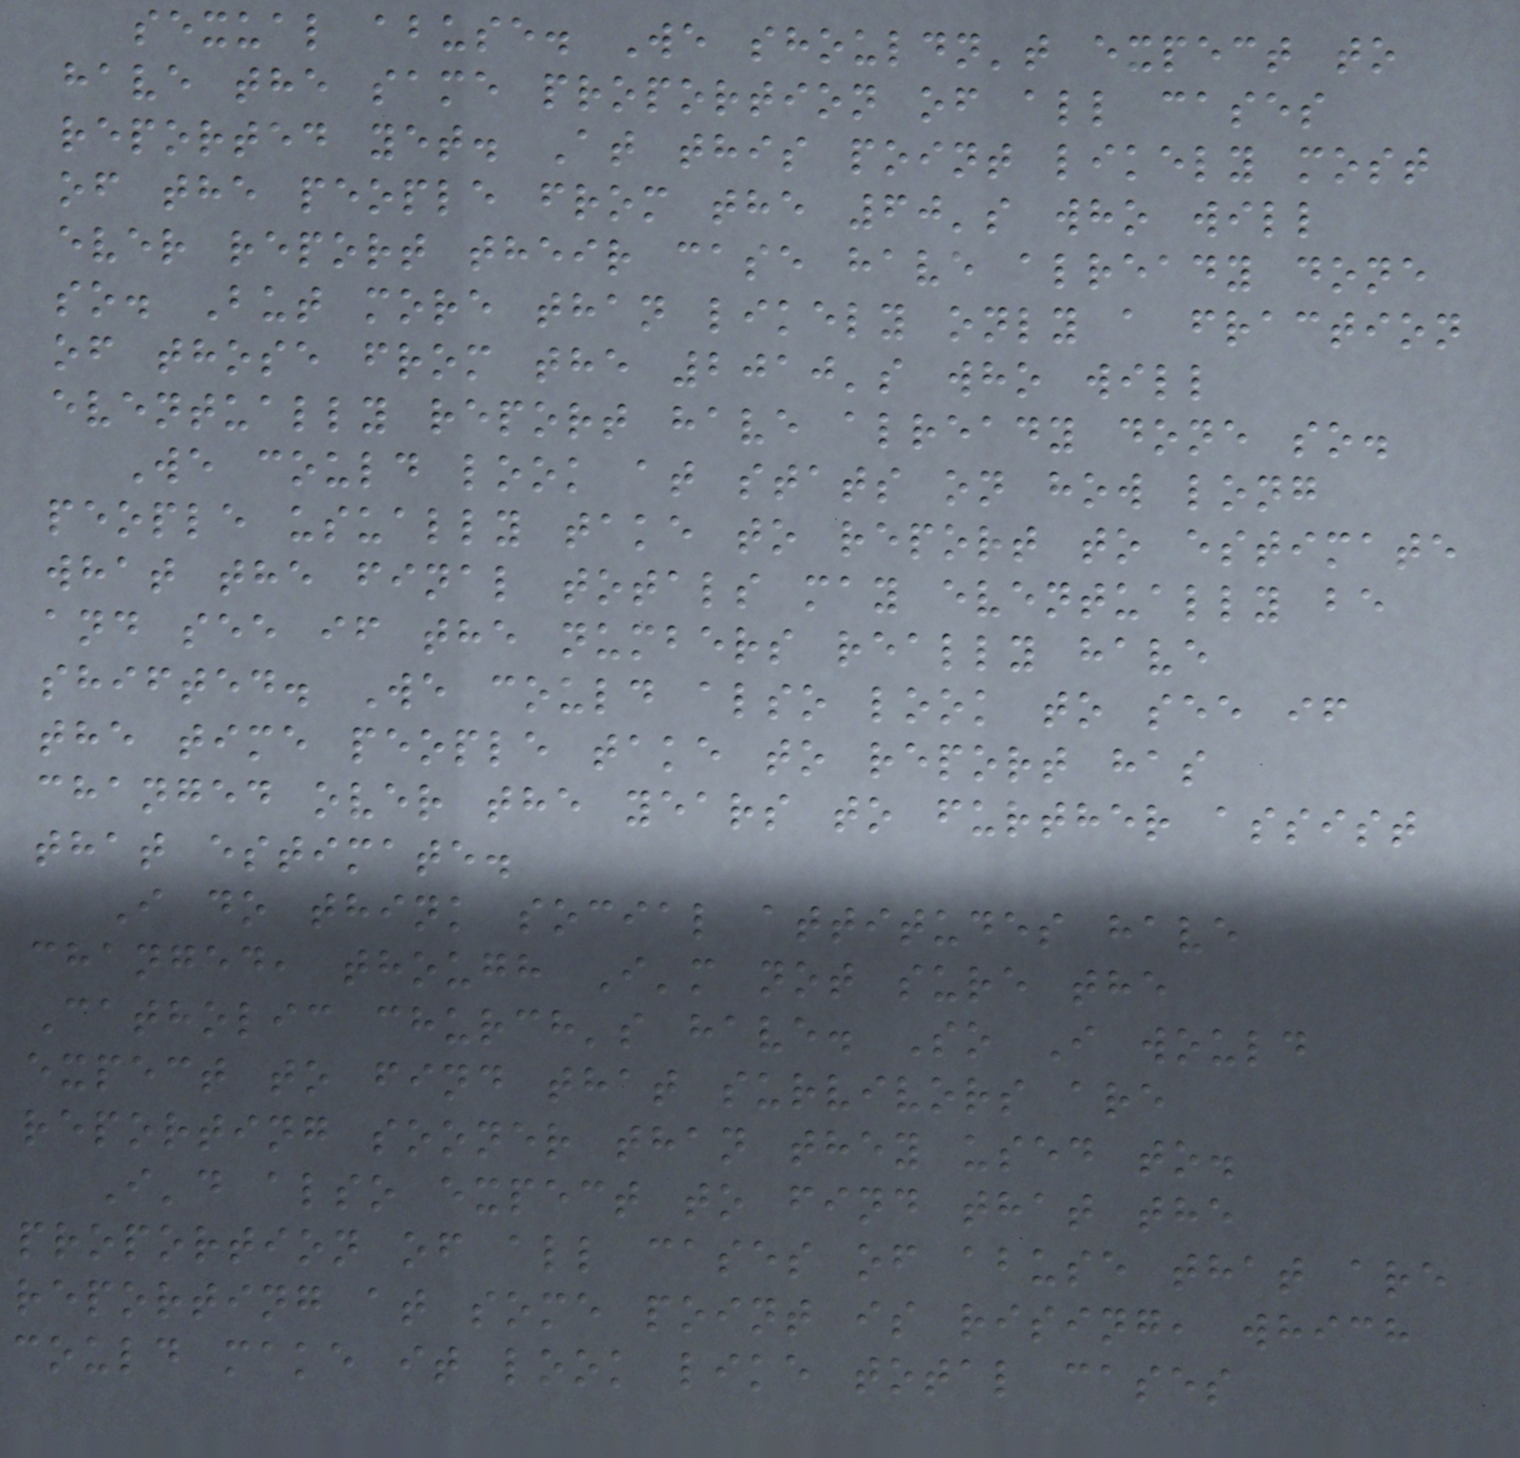sexual abuse. We shouldn't expect to
have the same proportion of all cases
reported yet. At this point likely most
of the people from the 60's who will
ever report their case have already done
so. But more than likely only a fraction
of those from the 2010's who will
eventually report have already done so.
We could look at stats on how long
people usually take to report to estimate
what the final totals may eventually be
and see if the numbers really have
shifted. We could also look to see if
the time people take to report has
changed over the years to further assist
that estimate.
I do think social attitudes have
changed, though I'm not sure the
Catholic church's have. So I would
expect to find that survivors are
reporting sooner than they used to.
I'd also expect to find that the
proportion of all cases of abuse that are
reporting at some point is rising, which
could make it look like total cases
